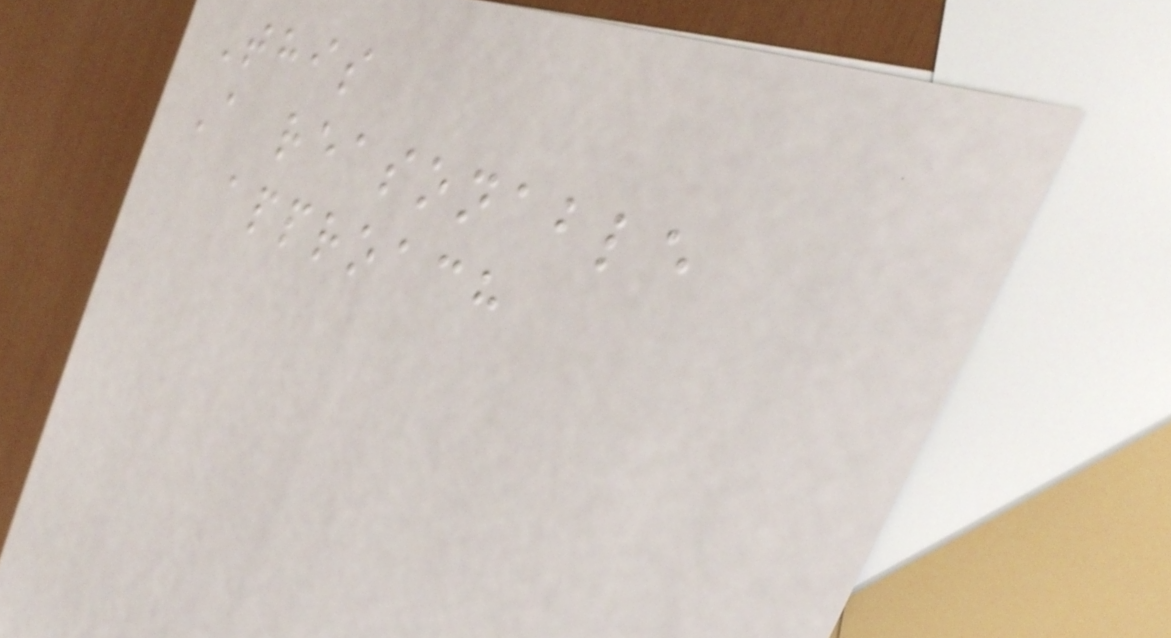This
A reasonable
approach
